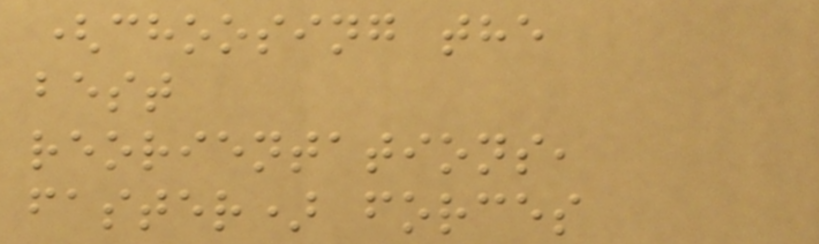(choosing the
best
reorientations,
faster) forces
